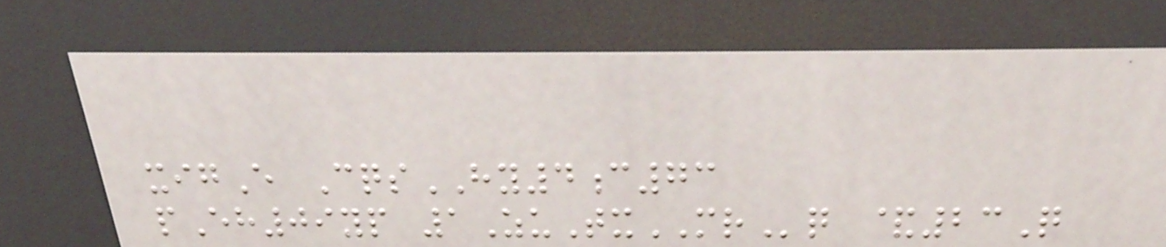xigE CqsHY4c73
pEh09yp 1ZuTxMRq &23Q
